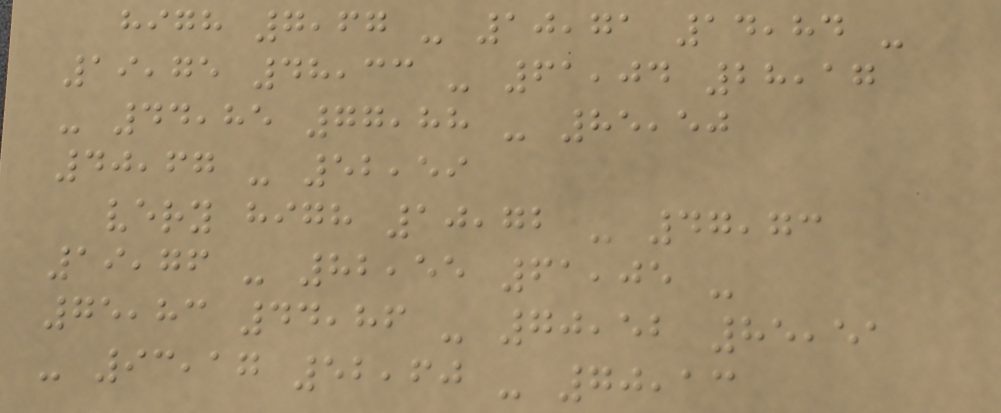high 7,67 - 10,71 14,84 -
19,75 48,33 - 61,04 28,17
- 44,85 77,88 - 85,50
40,67 - 52,59
very high 10,72 - 47,73
19,76 - 82,55 61,05 -
75,83 44,86 - 70,52 85,51
- 93,17 52,60 - 70,13
